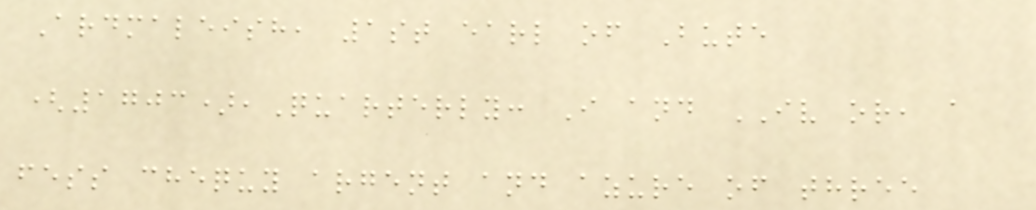Ardmaleish, 1st earl of Bute
(1703),Quarterly: I and IV or, a
fess chequy argent and azure of three
